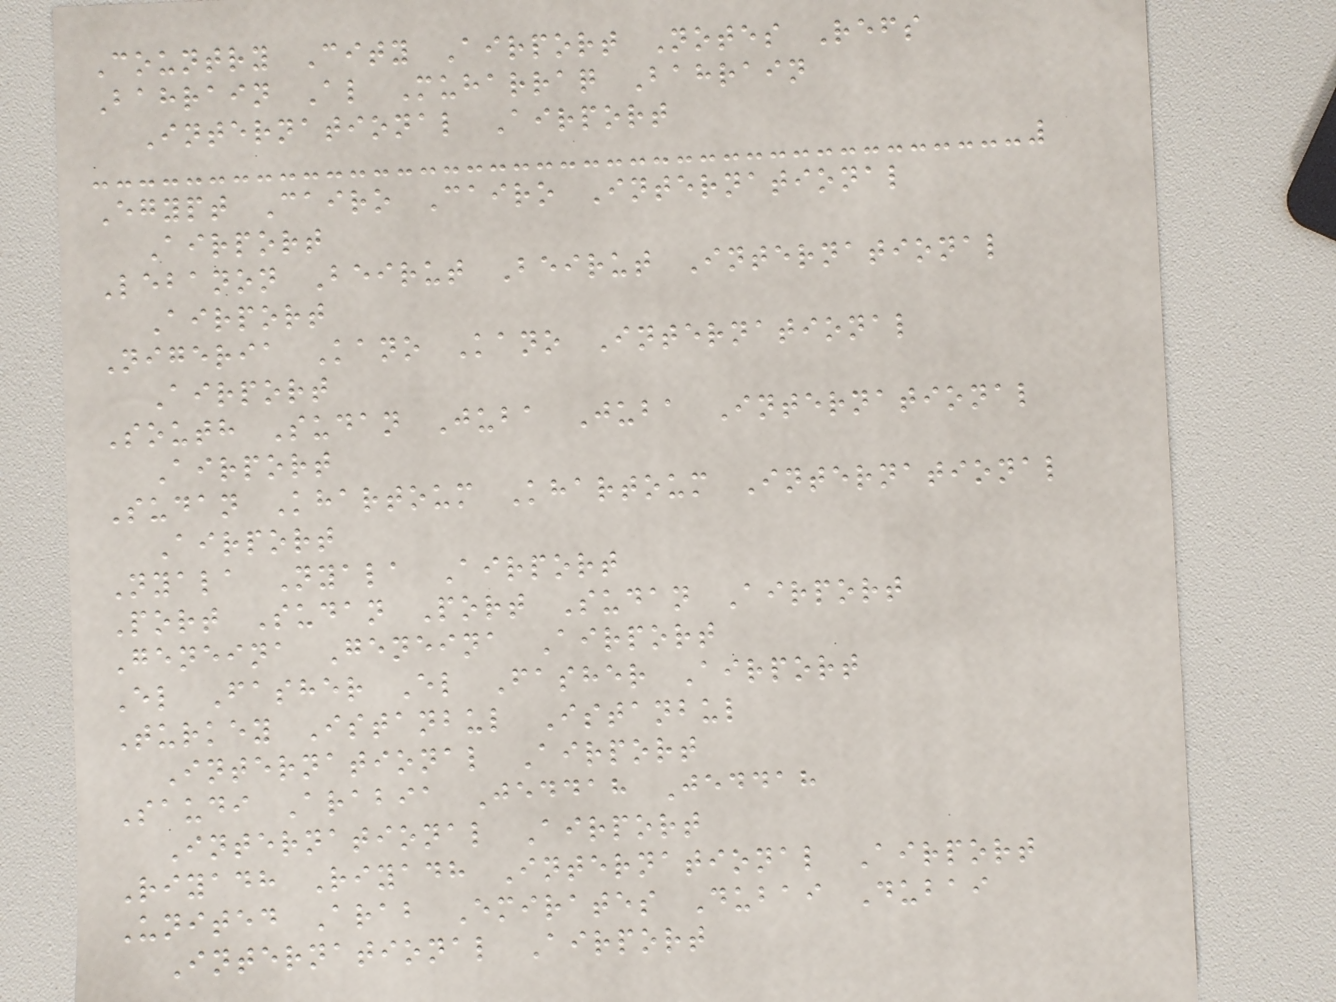Country City Airport Notes Refs
Bahrain Al Muharraq Bahrain
International Airport
Egypt Cairo Cairo International
Airport
Lebanon Beirut Beirut International
Airport
Nigeria Kano Kano International
Airport
South Sudan Juba Juba International
Airport
Sudan Khartoum Khartoum International
Airport
Nyala Nyala Airport
Port Sudan Port Sudan Airport
Geneina Geneina Airport
El Fasher El Fasher Airport
Turkey Istanbul Istanbul
International Airport
Saudi Arabia Jeddah Jeddah
International Airport
Riyadh Riyadh International Airport
United Arab Emirates Dubai Dubai
International Airport
